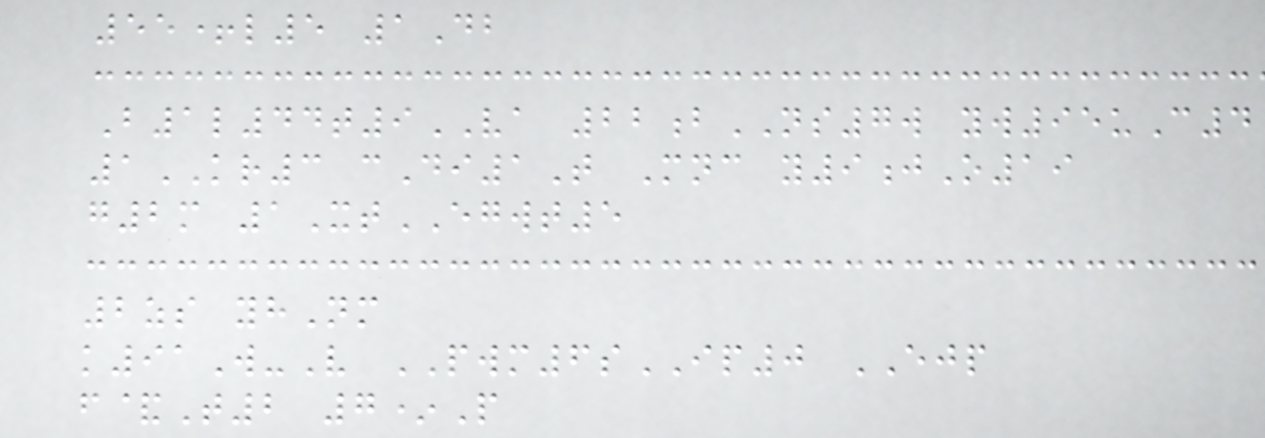55+l5 1Db
B1l44t9VA 22bNS7w yw95uC4
1KR3 cDi1T Mnc y9jO19
g2m 1XtEGWT5
2zs yhNm
k91W-V PWM6sIP0 EJP
f&T2 7*P
